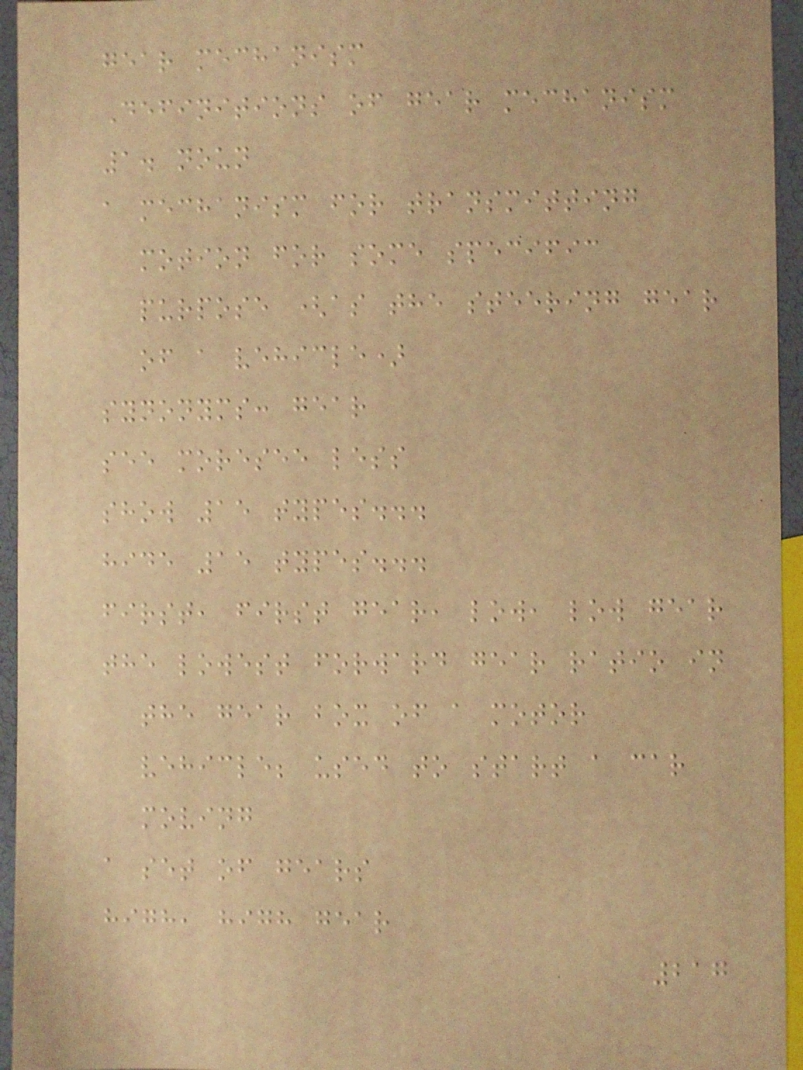gear mechanism
Definitions of gear mechanism
1. noun
a mechanism for transmitting
motion for some specific
purpose (as the steering gear
of a vehicle)
synonyms: gear
see moresee less
show 15 types...
hide 15 types...
first, first gear, low, low gear
the lowest forward gear ratio in
the gear box of a motor
vehicle; used to start a car
moving
a set of gears
high, high gear
217
